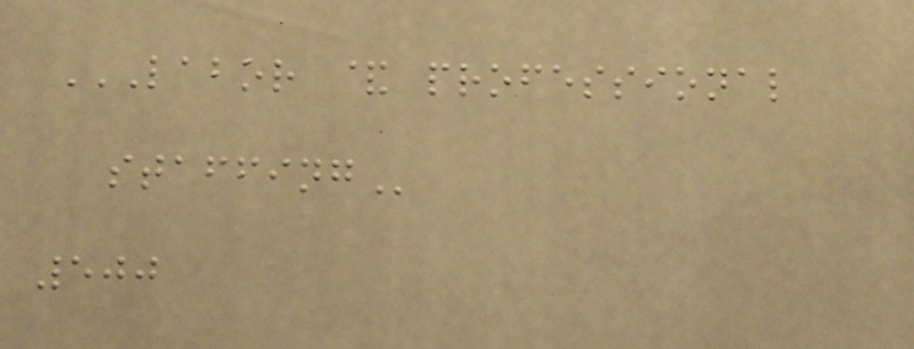LABOR & PROFESSIONAL
STAFFING
500
